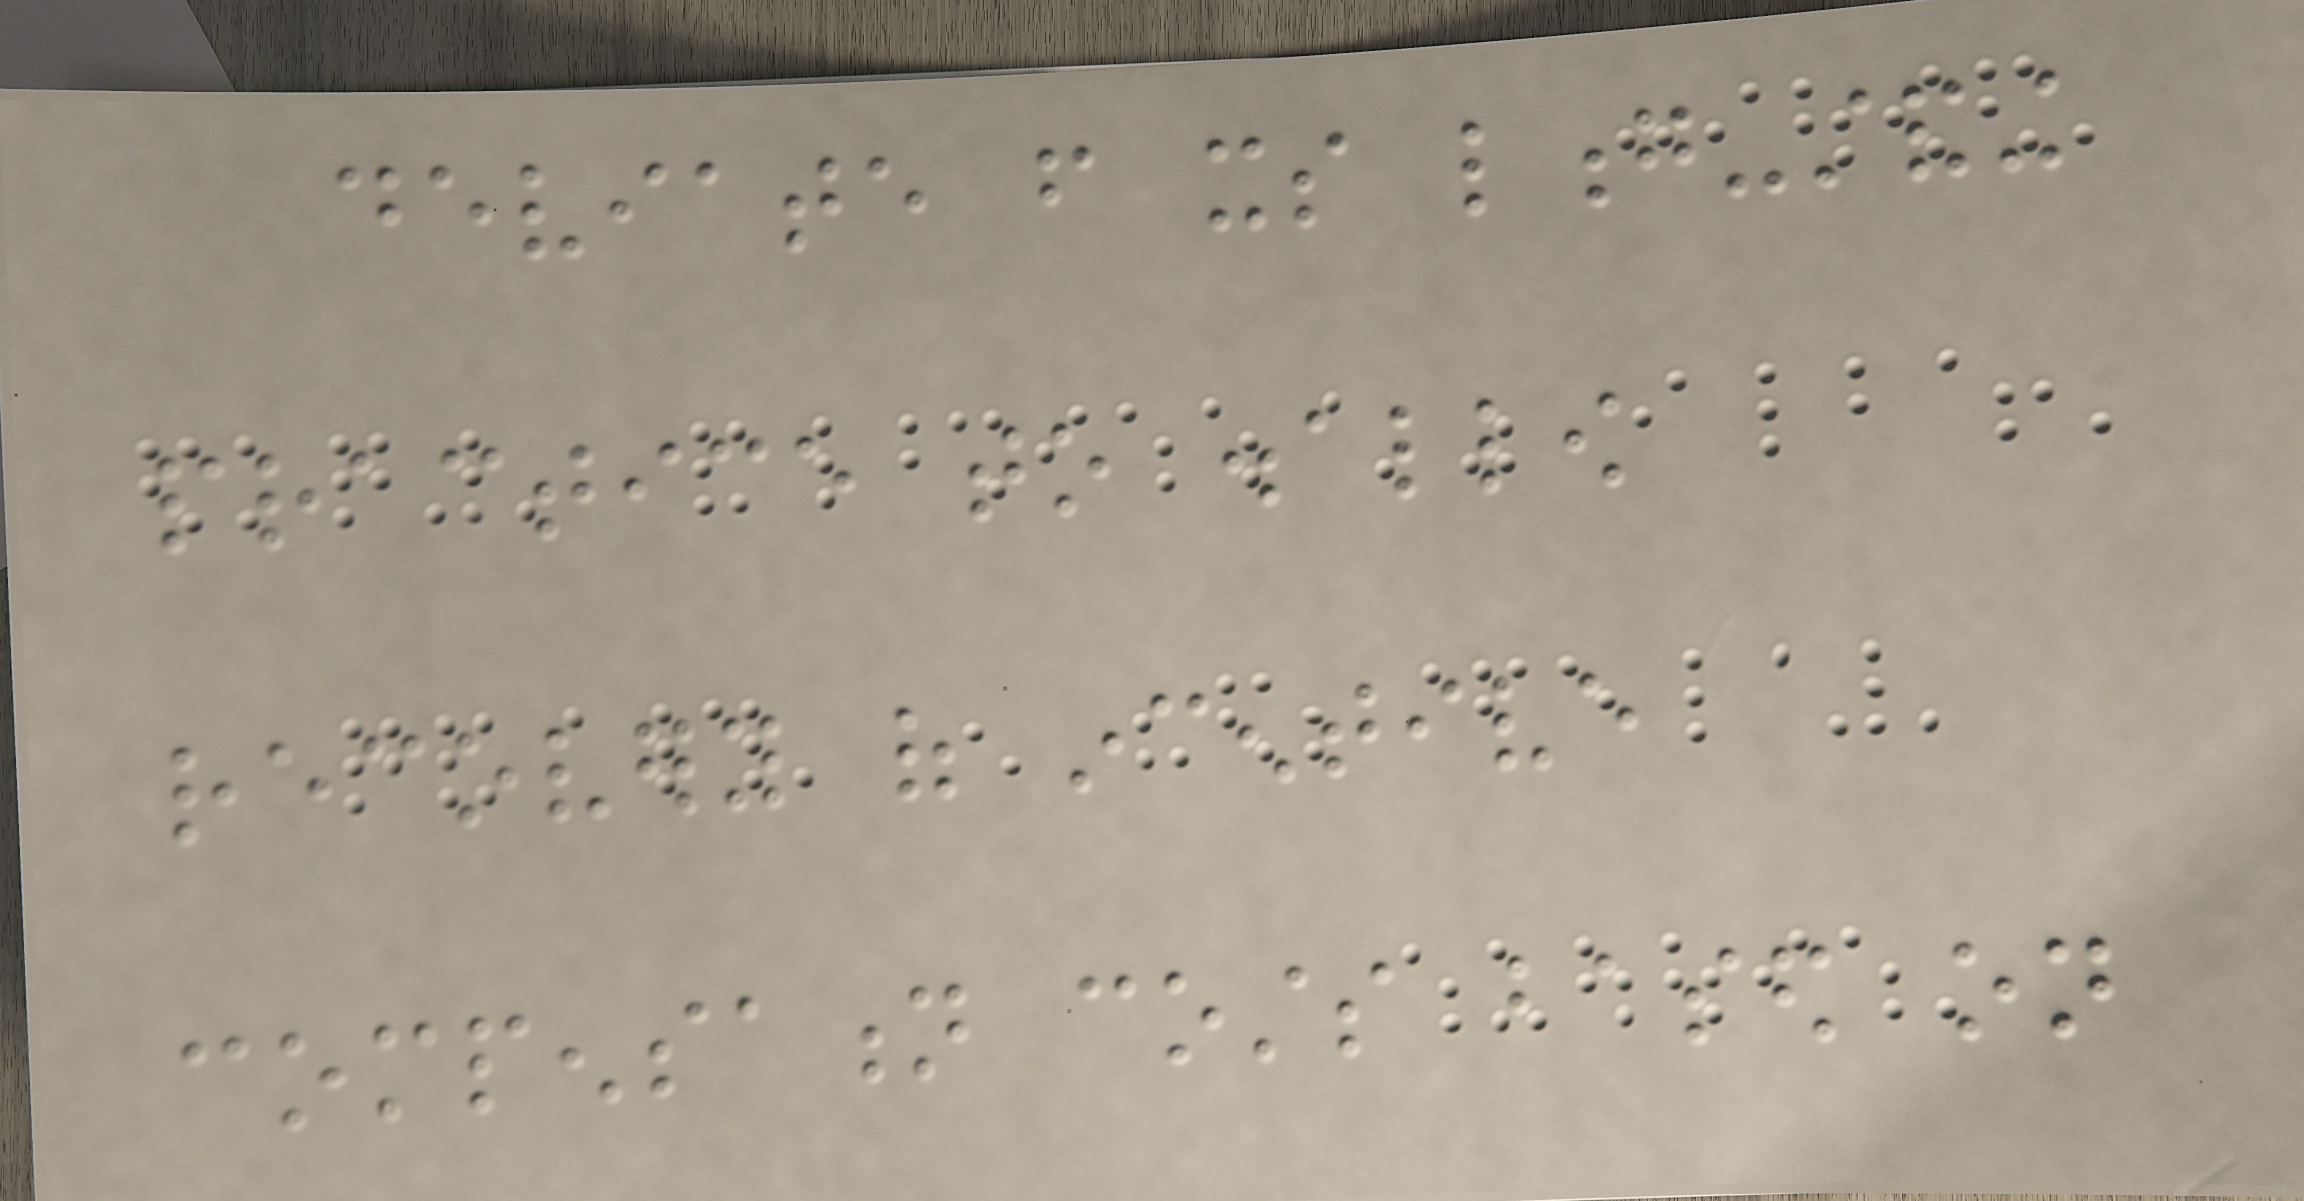deviate from its long-standing
practice to disallow
recovery of incentive
compensation costs based on
